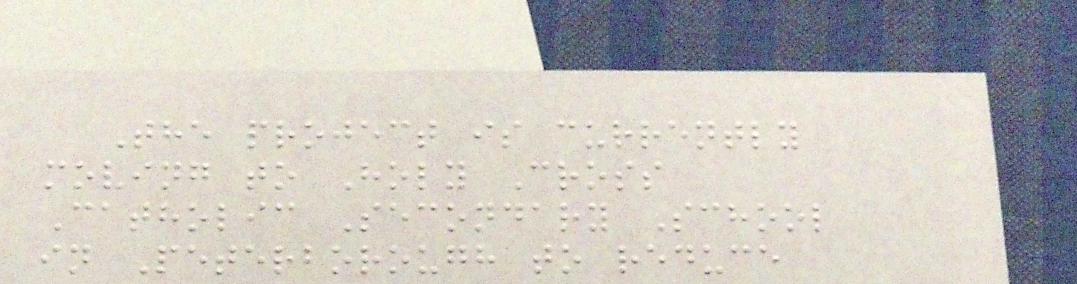The project is currently
moving to Holy Cross
Catholic Secondary School
in Peterborough to reduce
